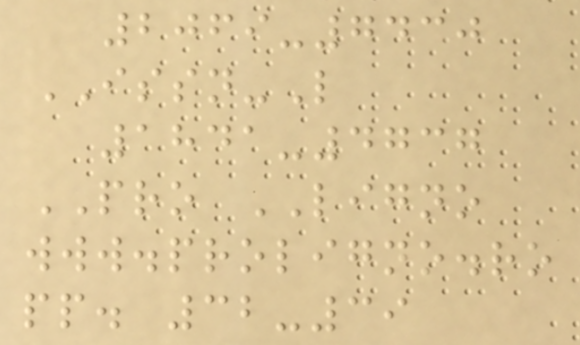2069-7430
ISSN-L
1841-4737
PRO LIGNO
www.proligno.ro
pp. 32-39
